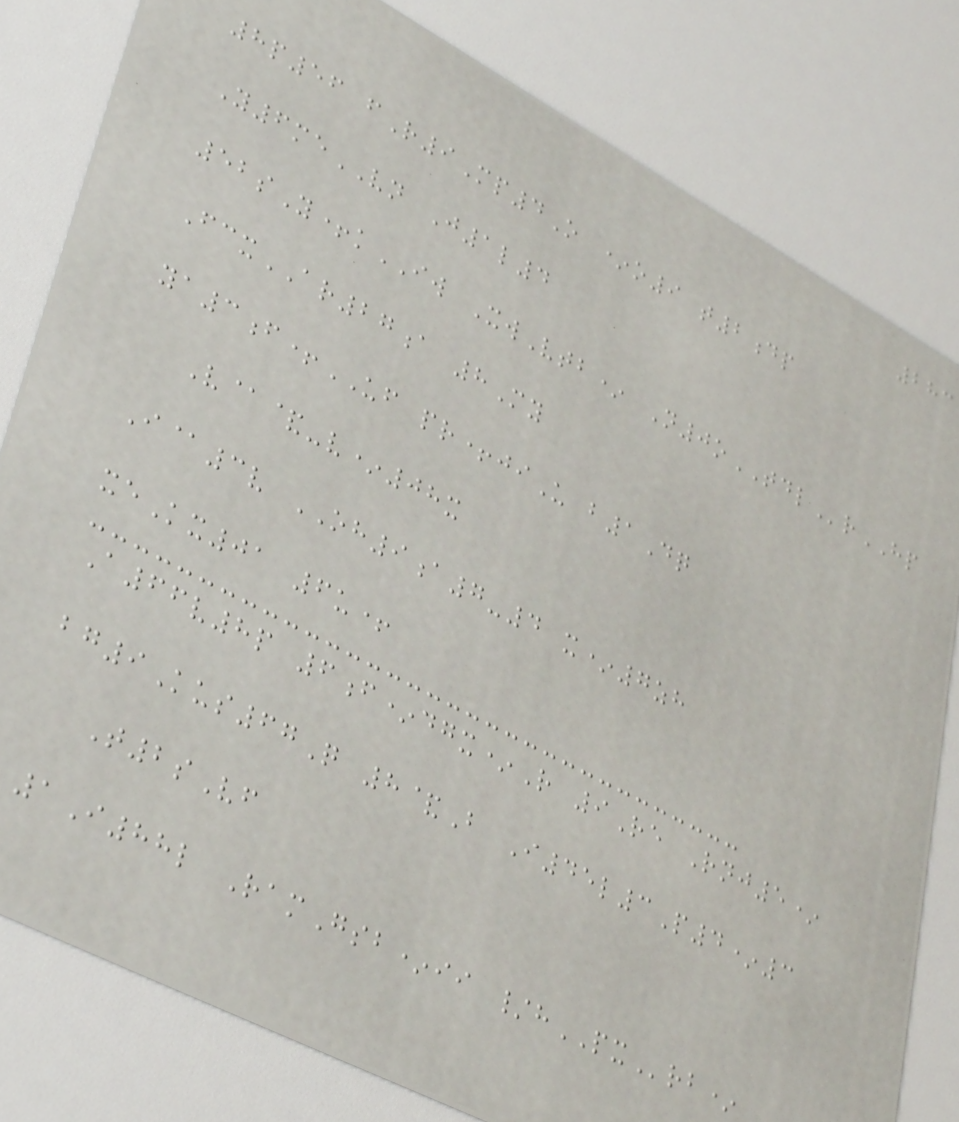283
8p56 fR9Mp4O *o9 t2dp
Y6meVN J1l4
52sY+kIW XwVtb* N0oTDLrHP
FcxAR27a 8My
ya3f+UF pr+jiU b1Dq
V@&-v*08x
I@3v OH9a7-4 x*7zh
xeKx01 6u+
A66v8p 6f*dgx*R 9Re Rnj5*
bg9Kus67Q 8&B I45l3P4*3
T2sVf
1I88l RamGsb*ii /hPXrb*
